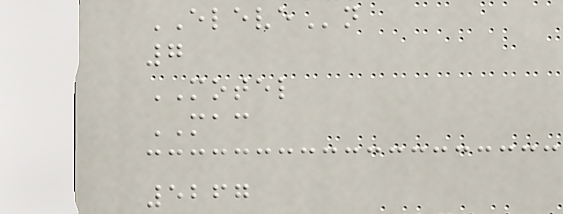ELEVEn
7
MOTEL
MAC
5267
